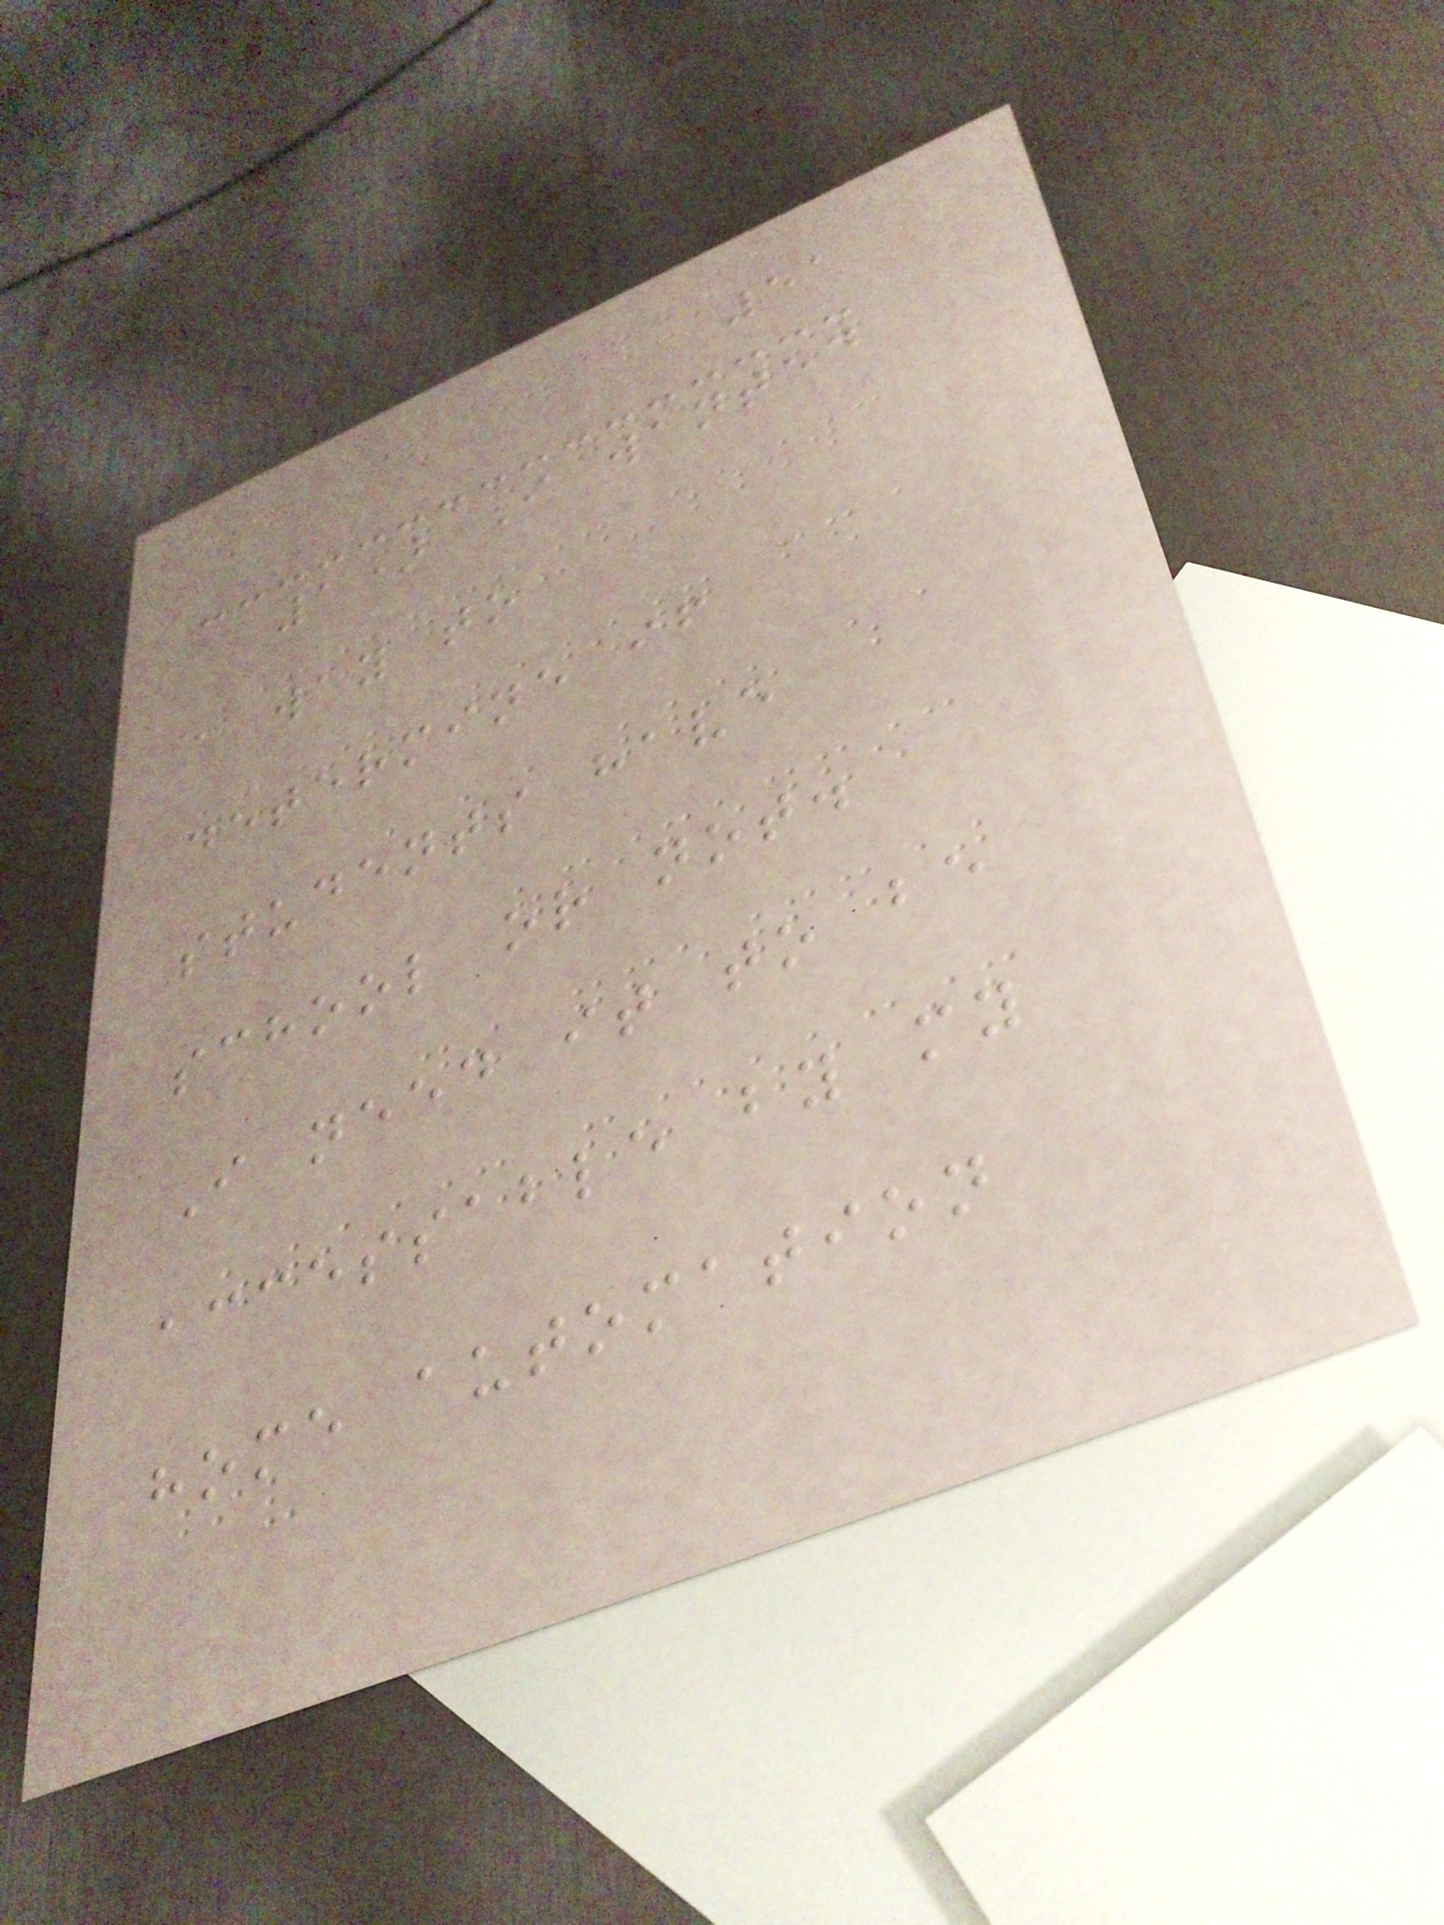51
1) I wanted
a way to
determine if
students have
school or not.
I need it to be
accessable by my
home automation
